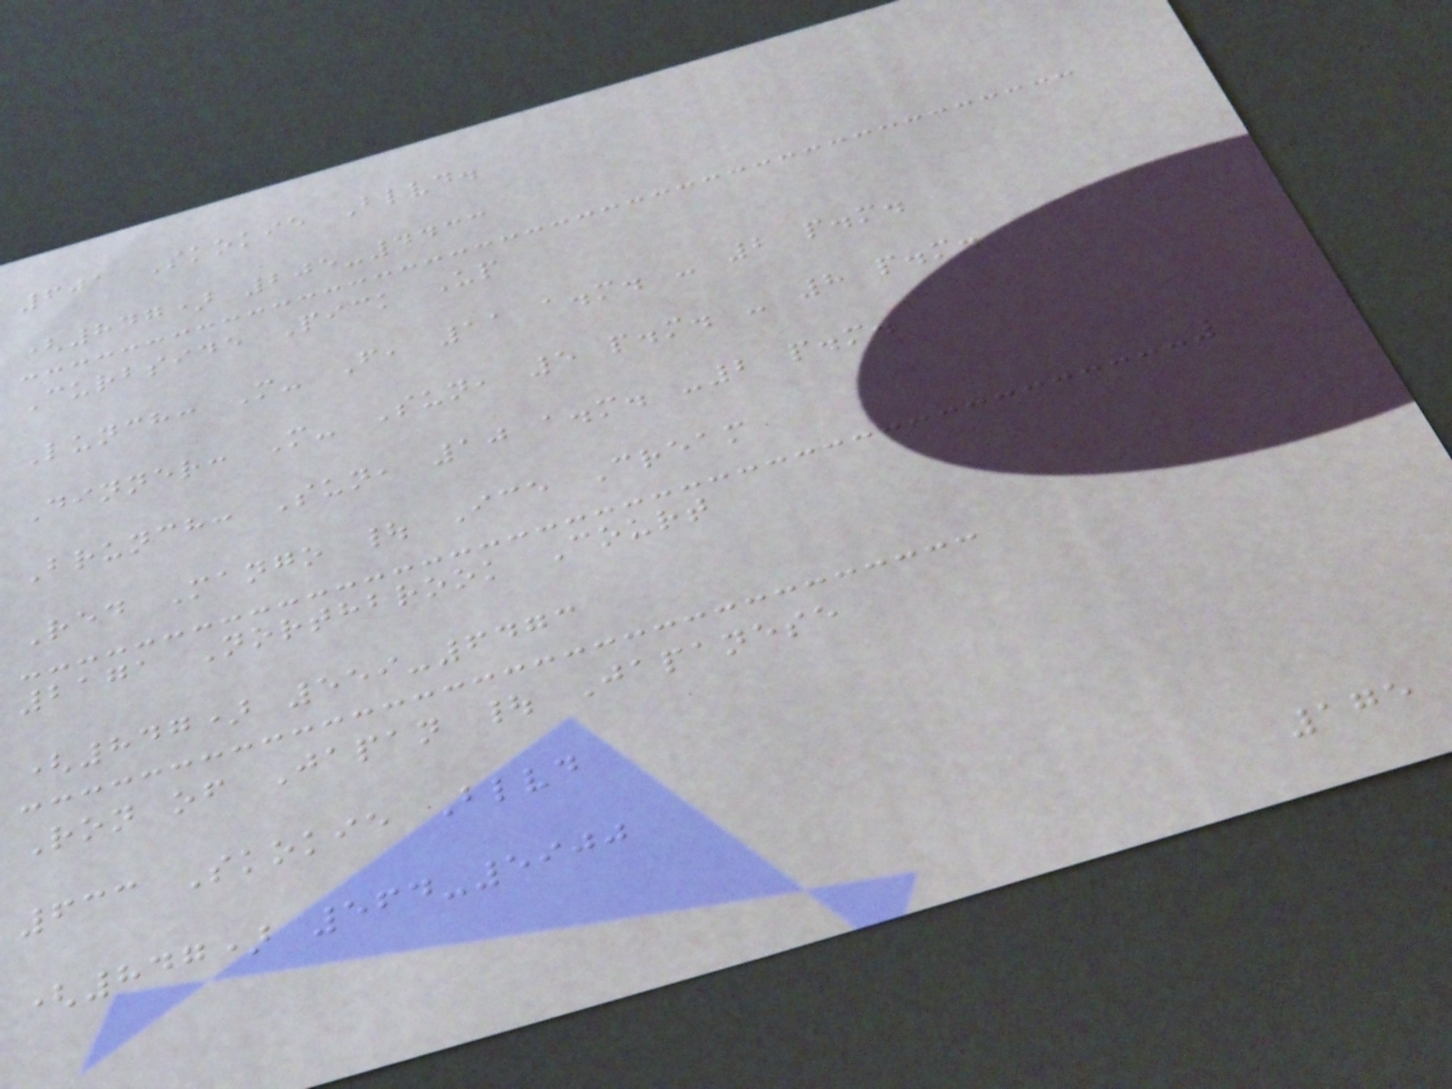601 Skokie Blvd.
(847) 205-4433
Curbside Pick Up
Lunch: M- F, 11 a.m. - 2 p.m.
Dinner: M- Sun, 5 p.m. - 8 p.m.
Brunch: Sun, 10 a.m. -2 p.m.
Red Mango | Ice Cream
2171 Northbrook Court
(847) 559-6473
Ron of Japan | Japanese
633 Skokie Blvd
(847) 564-5900
175
